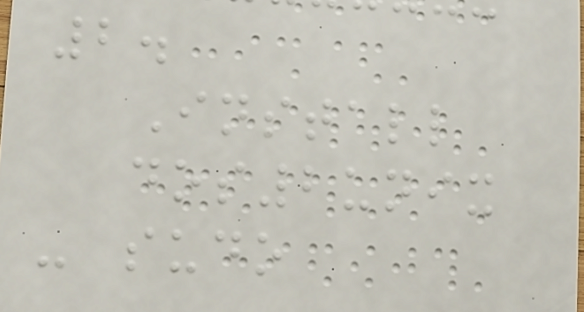2.
Install
dos2unix
- sudo
